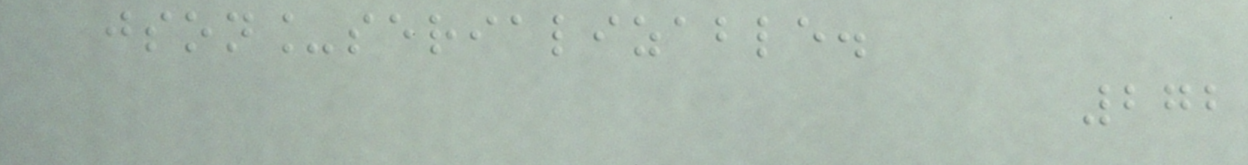json_serializable.
272
